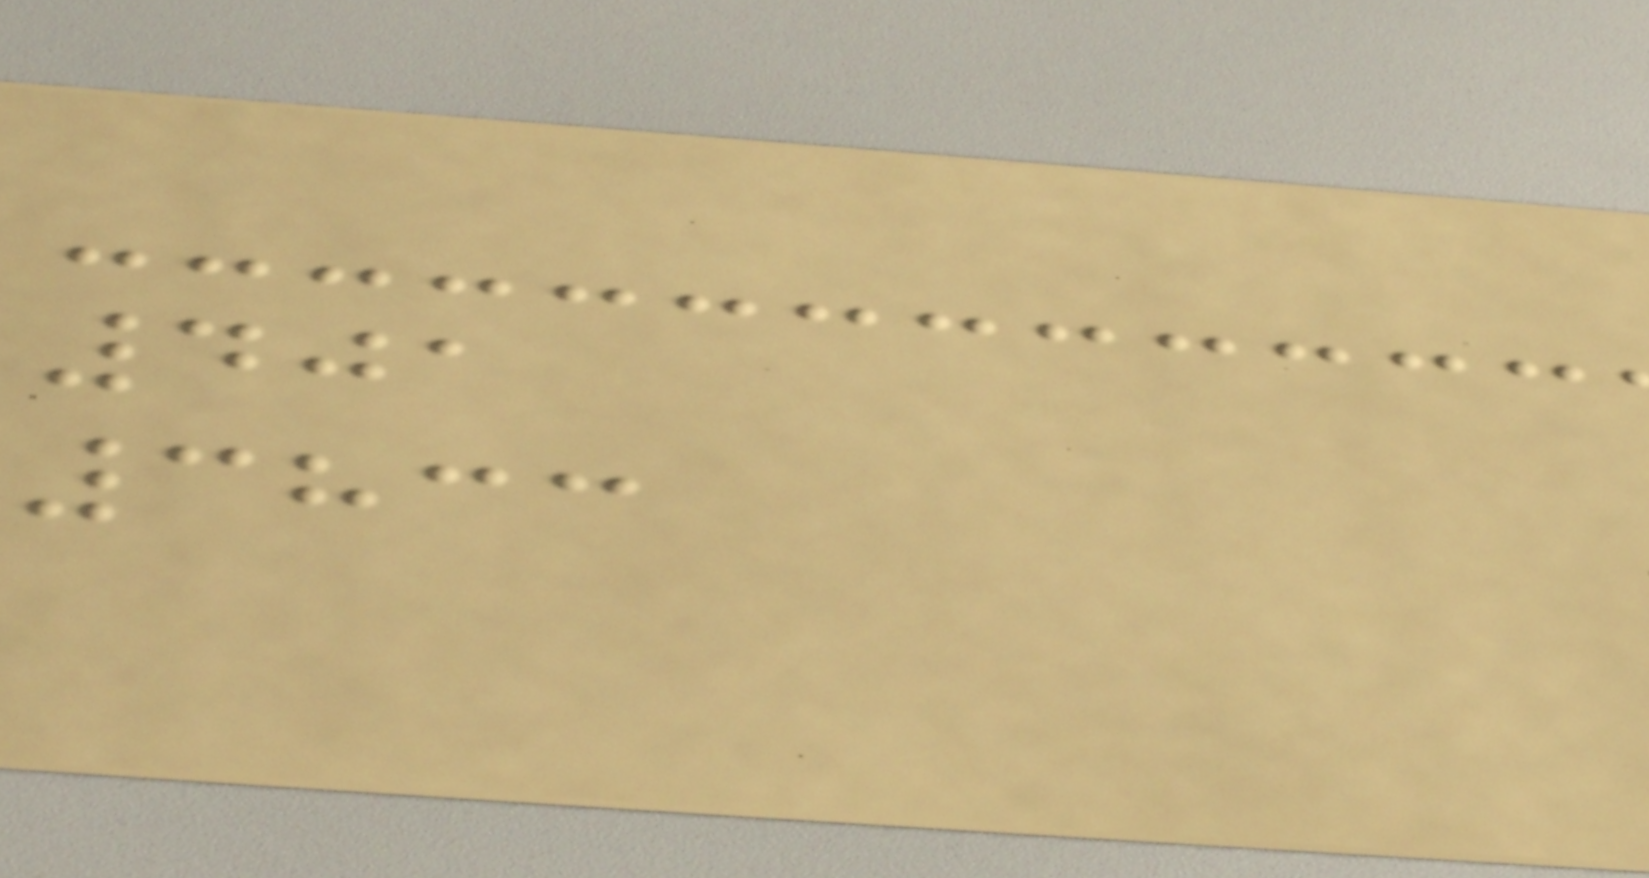401
3833
